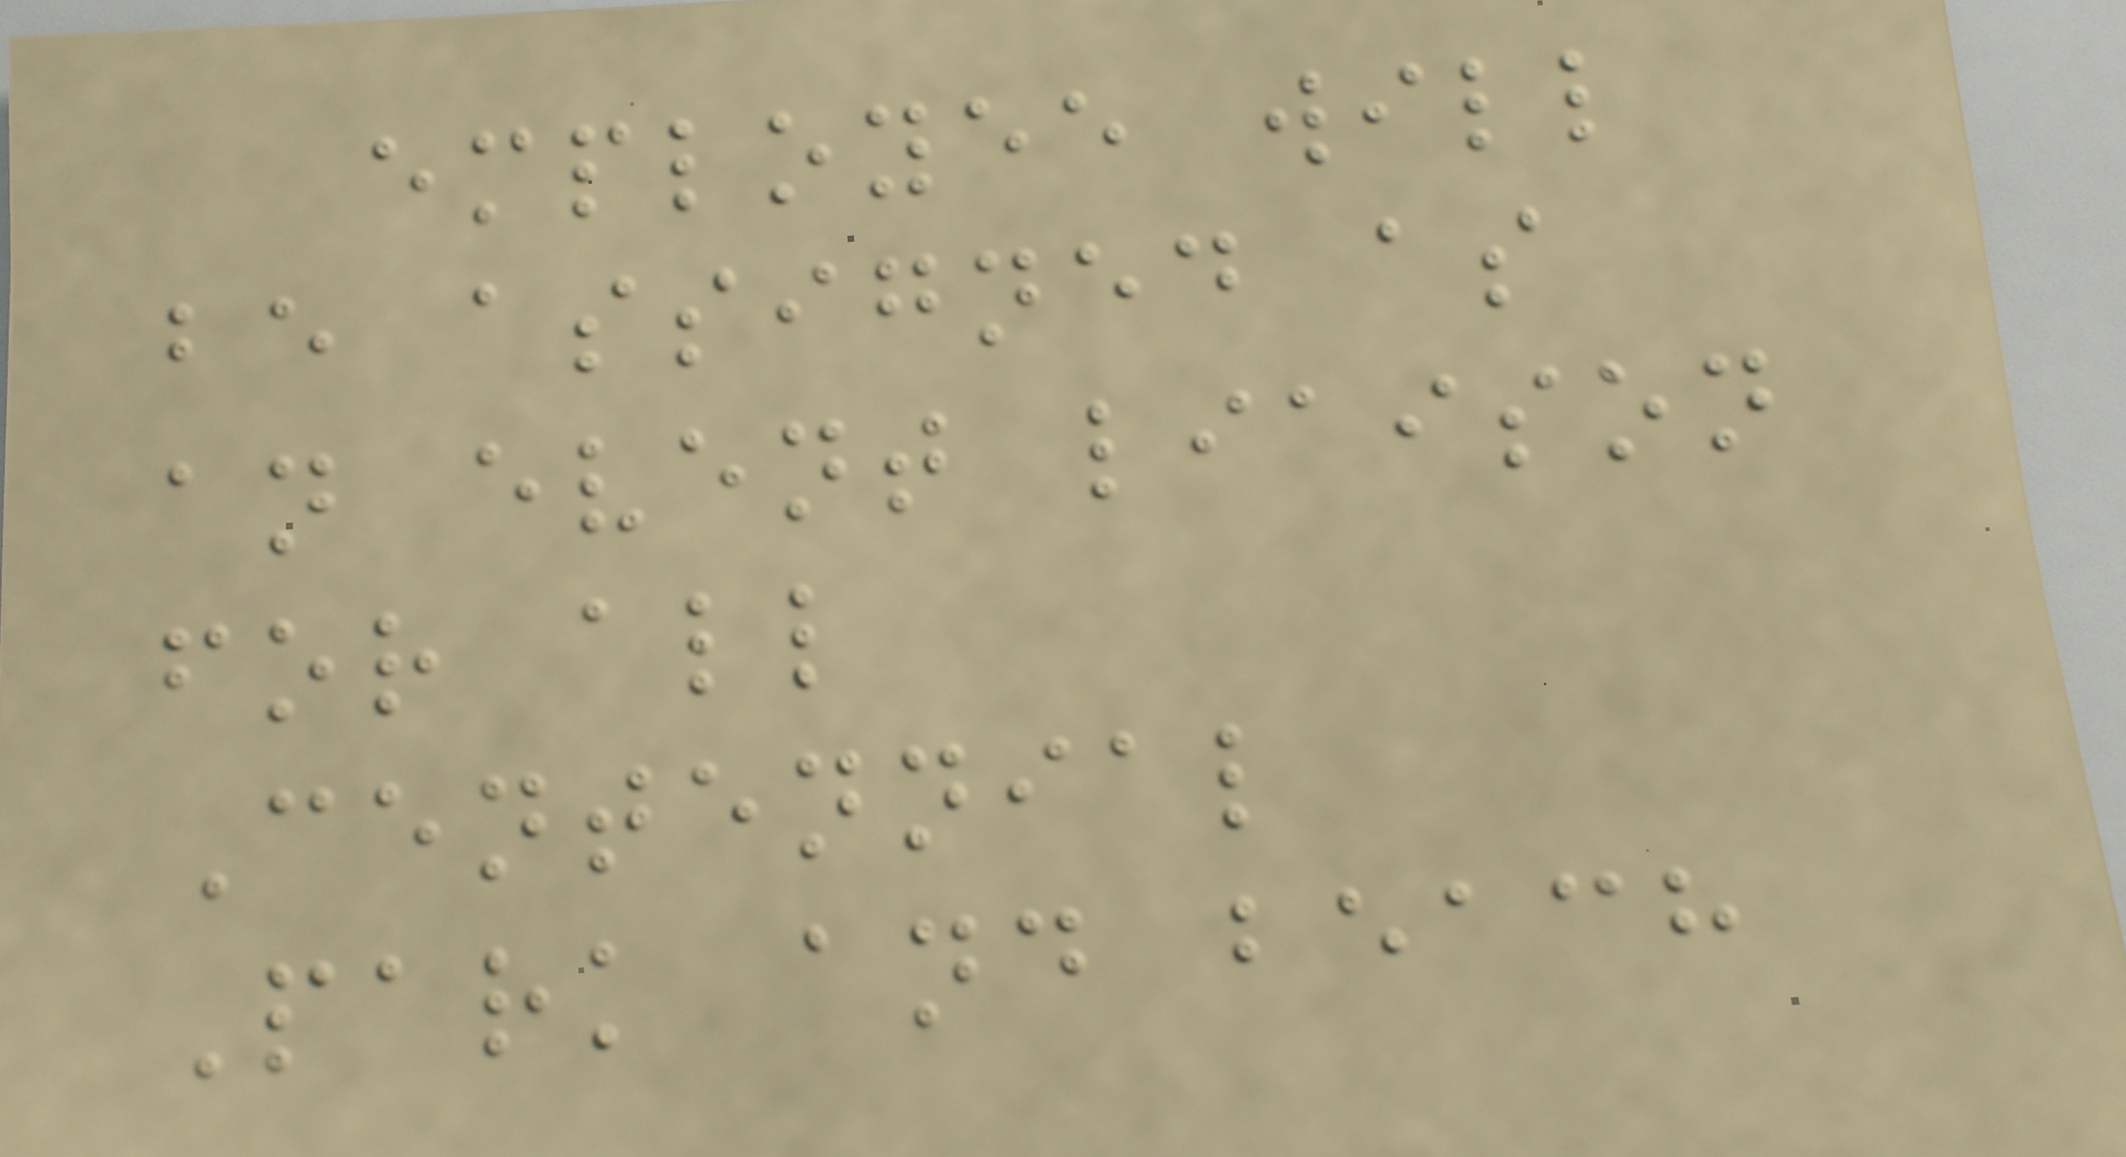employee will
be assigned as
an event liaison
for all
Centennial
Park and beach
